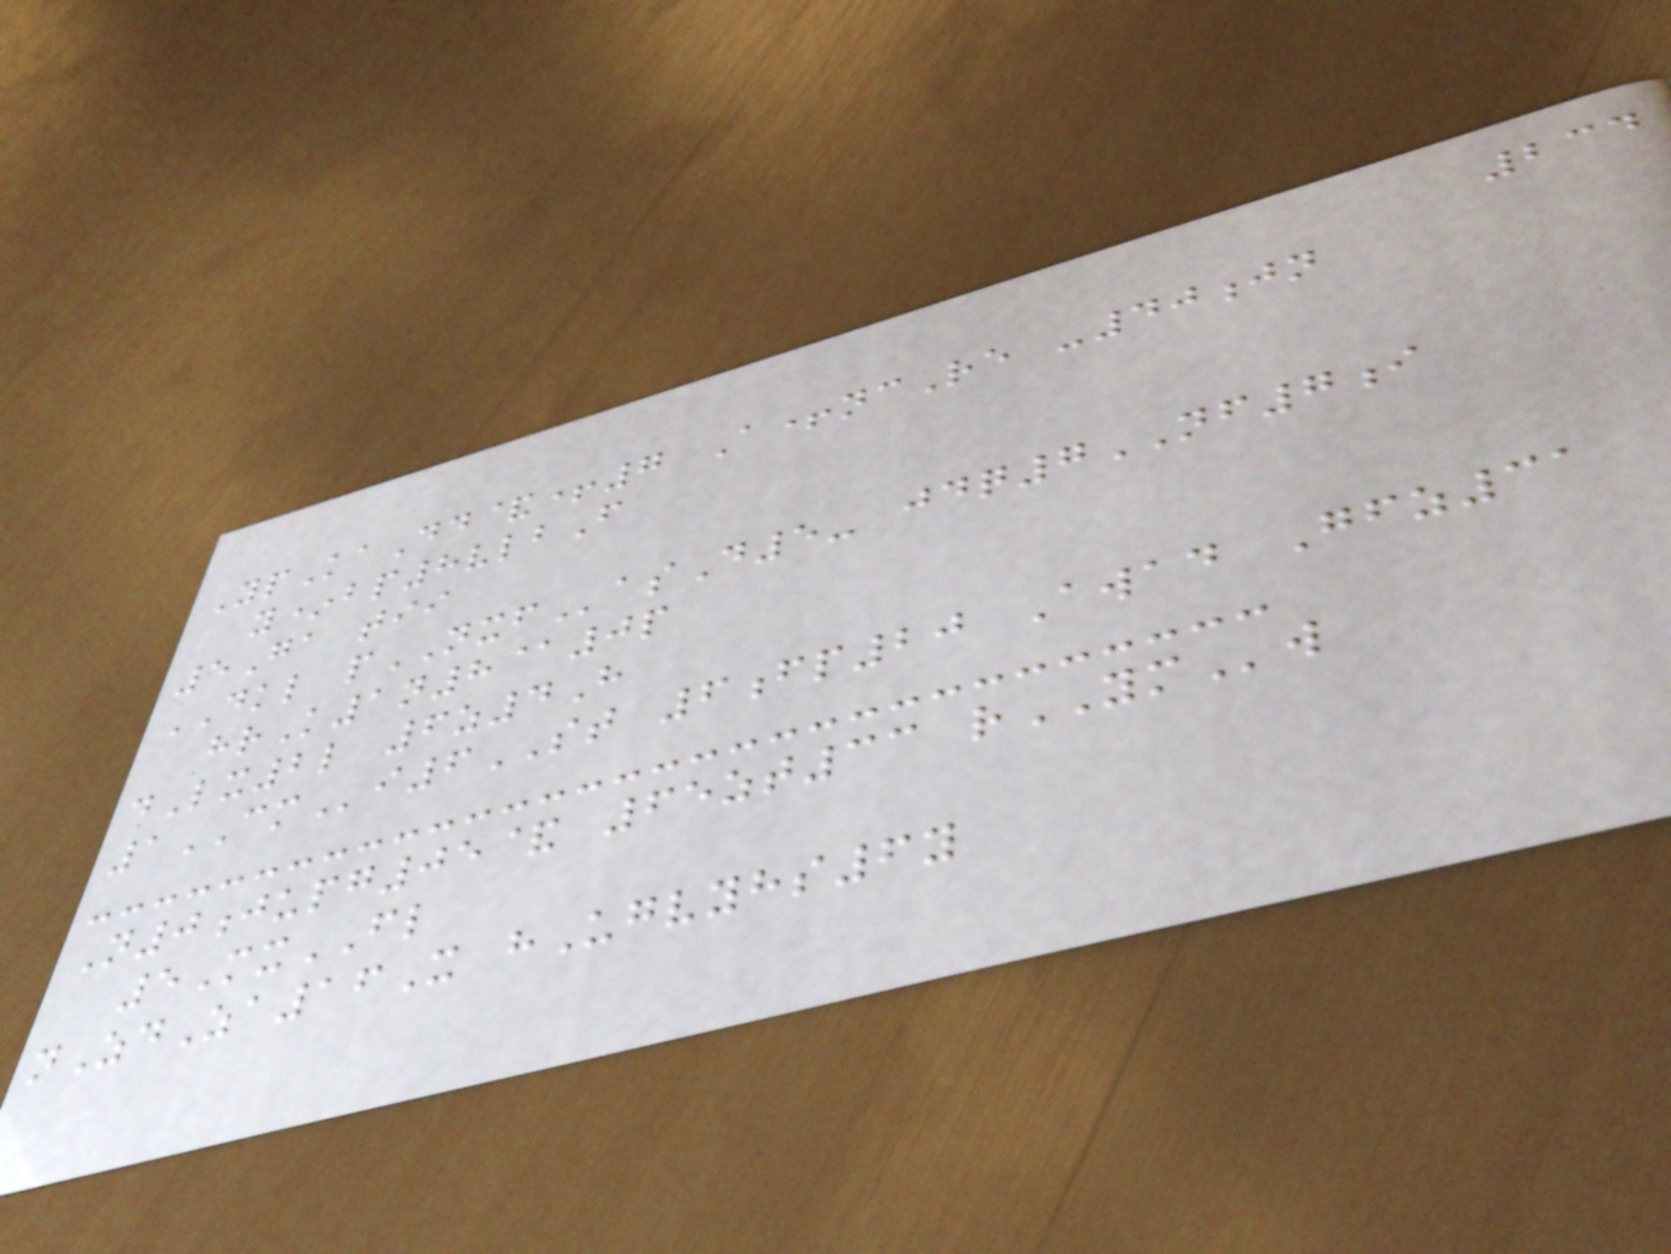234
YpKaDd&+7 A+ncRe -40jn
y*bp8vlbF
5Ga tii
DKL pNXFasD5- jdq7NF7i
hrK1n8@0p
dLx2l 6z4H
1CMi6ST 6fp20 Awad Gfz31
N0jupg05& 65zt33 rYMw
5MxFL
nZdZa16X hUgvyhs6y
